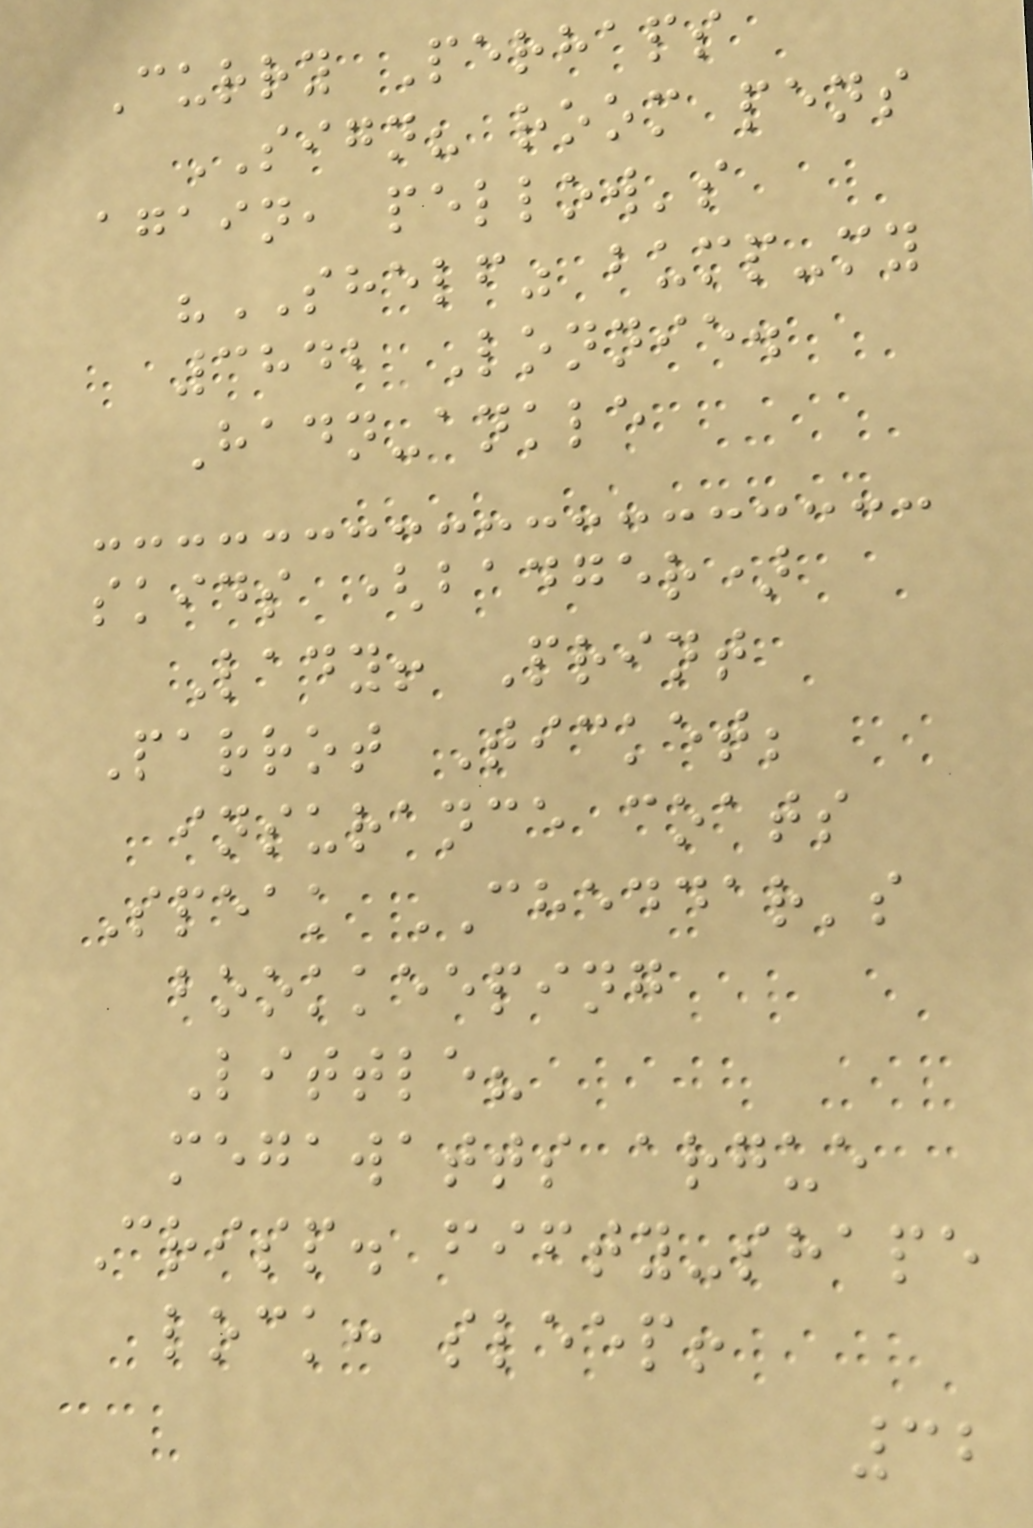Curry Perhaps
SIGN? room pens
again, pellow's
"SHELF" bump-my
3842 Lonnie.
Hadn-ankle
skids (badger)
Lady! Print
Parrot Ticket;
insurance coats
Speak CHEDDAR's
bookkeeping
Little?
megawatts argue
Crisp. fifty-shape
lock: sleep!
32
